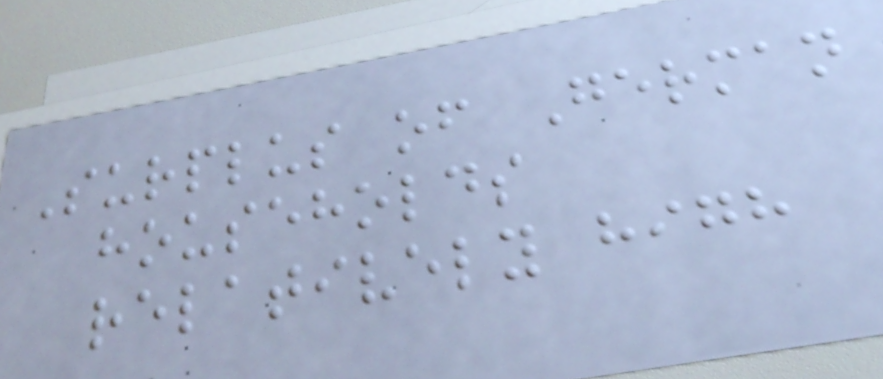Surplus of German
households
relatively high
